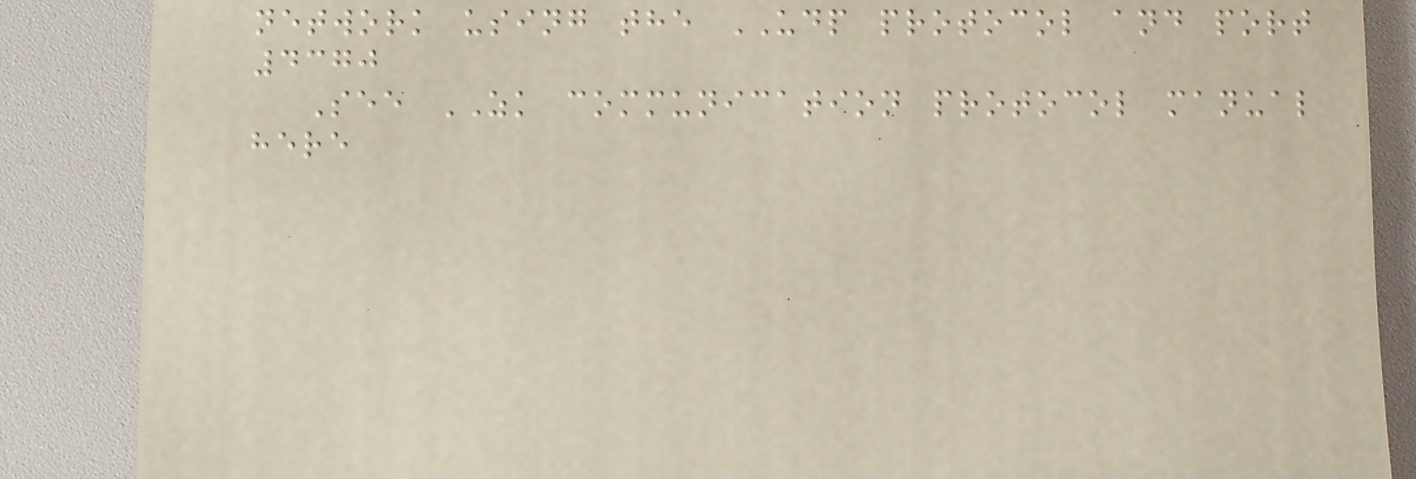network using the UDP protocol and port
4370
See ZK communication protocol manual
here
